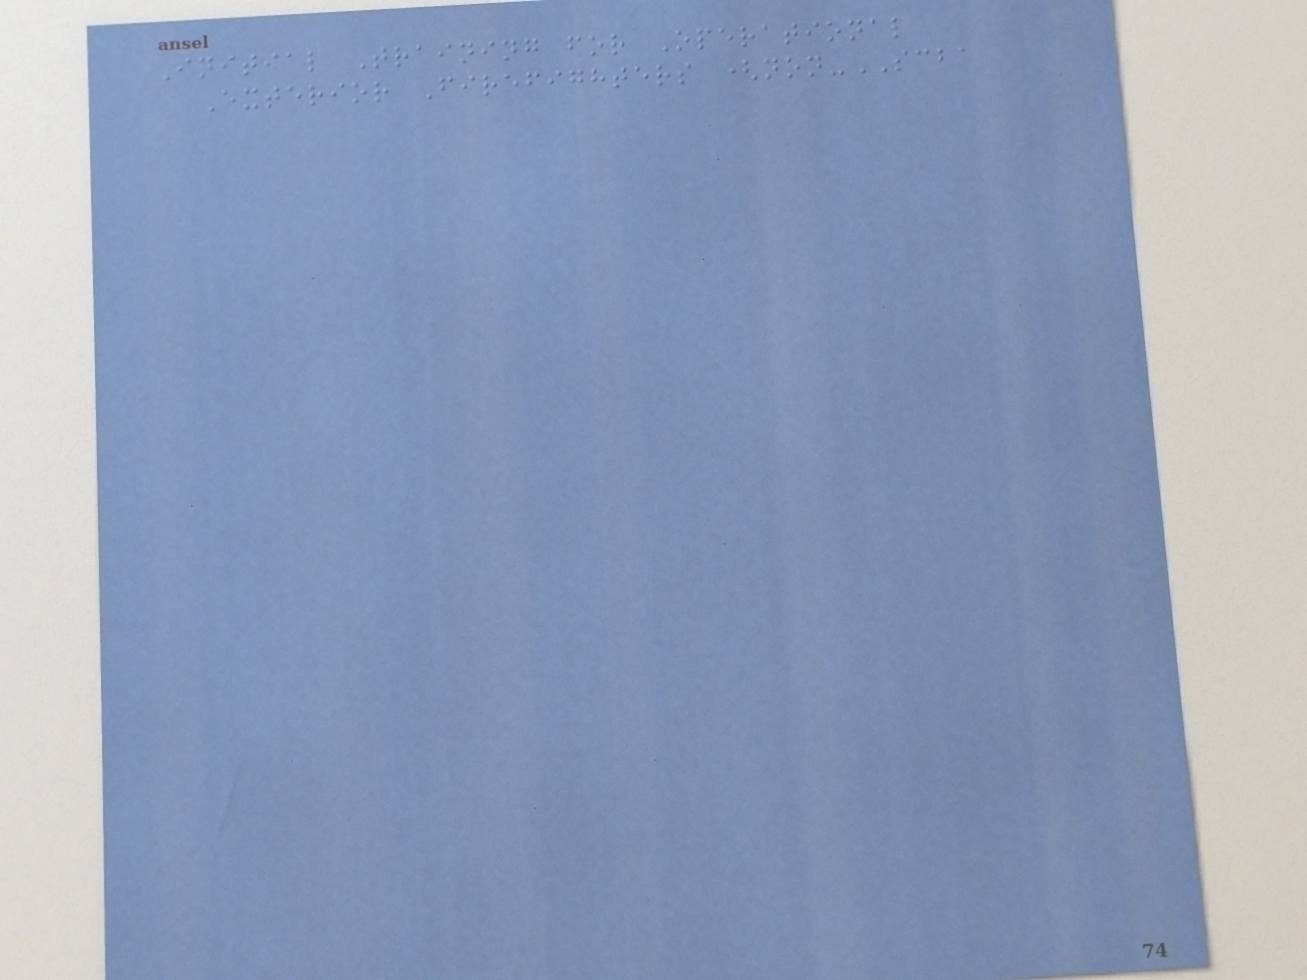Initial Training for Operational
Exterior Firefighters (non-SCBA
